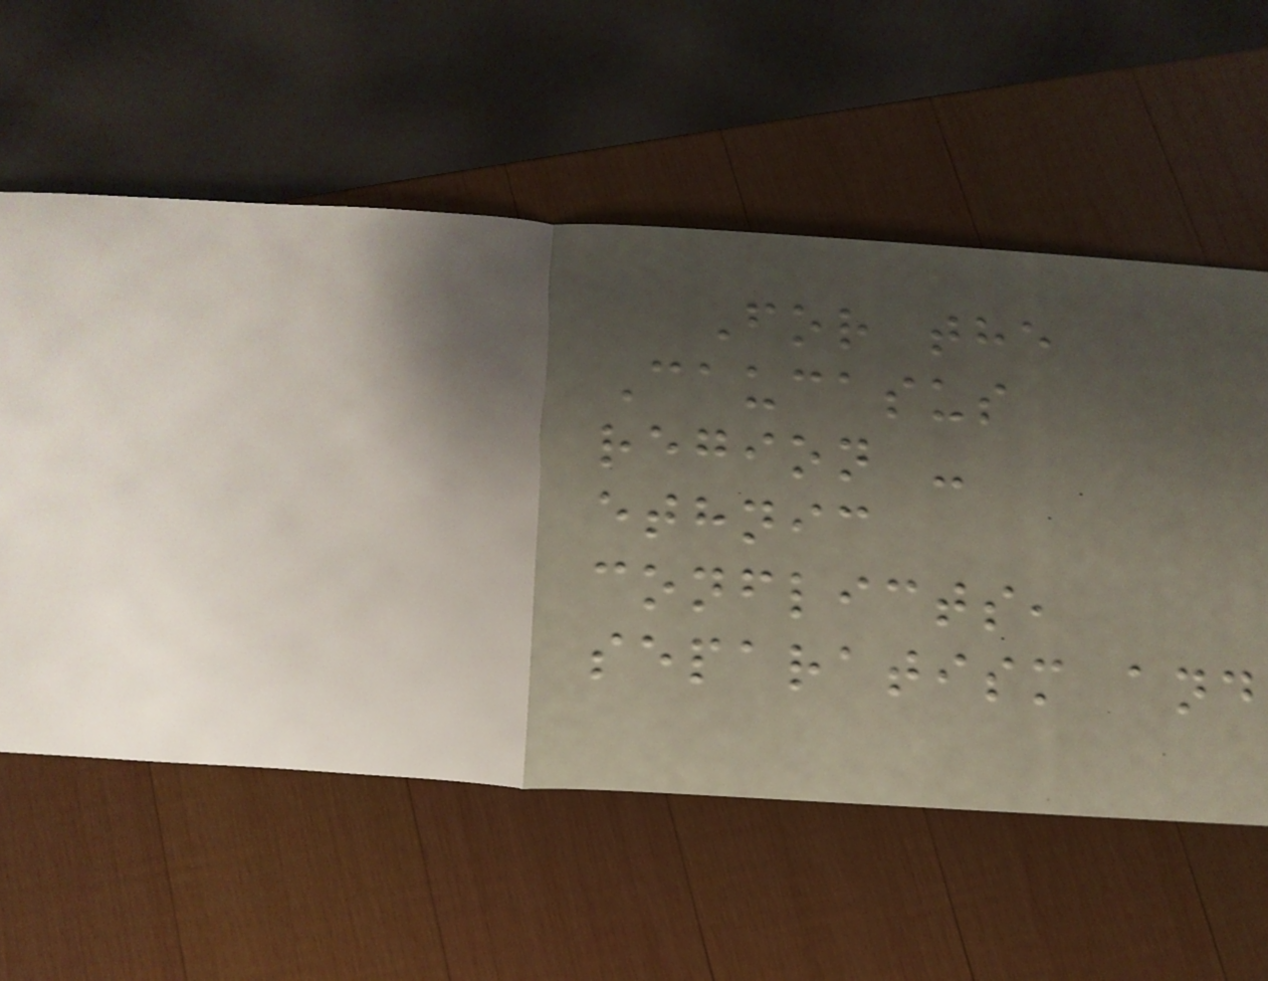For the
Caucasus
region -
ethnic
conflicts,
separatism and
